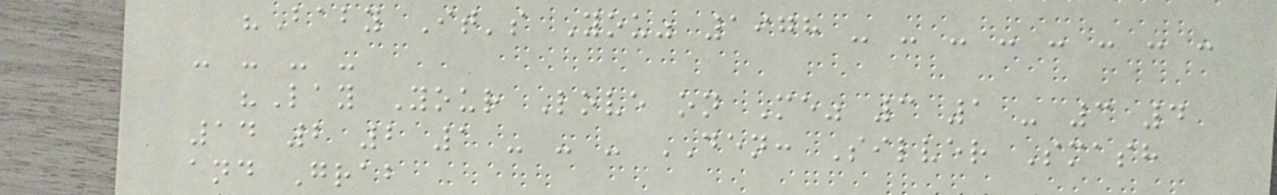"Baby It's You" 1978 - - - - - - - -
- - - -
"Lay Your Love on Me" 3 1 - 3 4
14 2 2 1 - - - DEN: Silver Smash
and Grab
